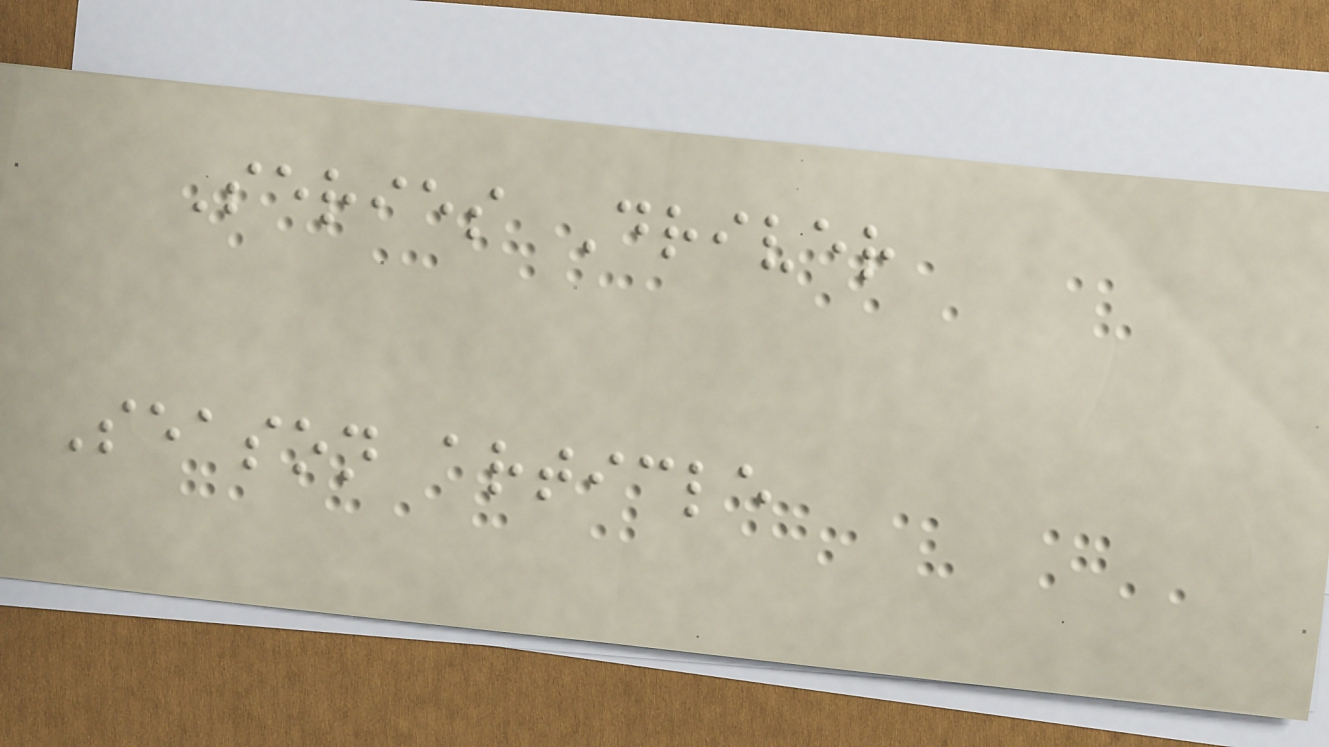Series Driver
Season article
